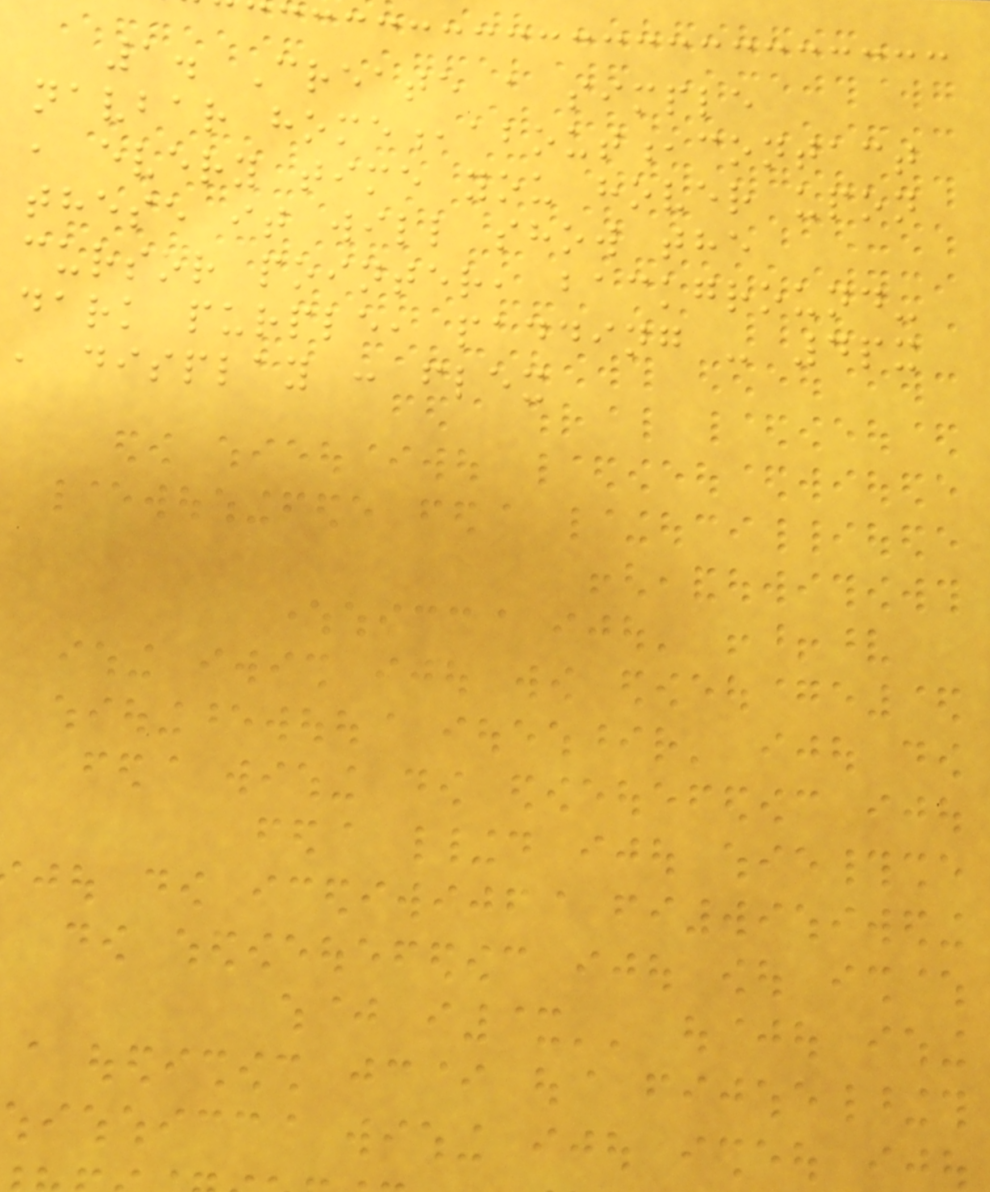1. Create a simple
navbar home,about,contact
, every time you hover upon
these it will show the
cursor pointer, background-
dark purple, padding - 4px
, display : flex
